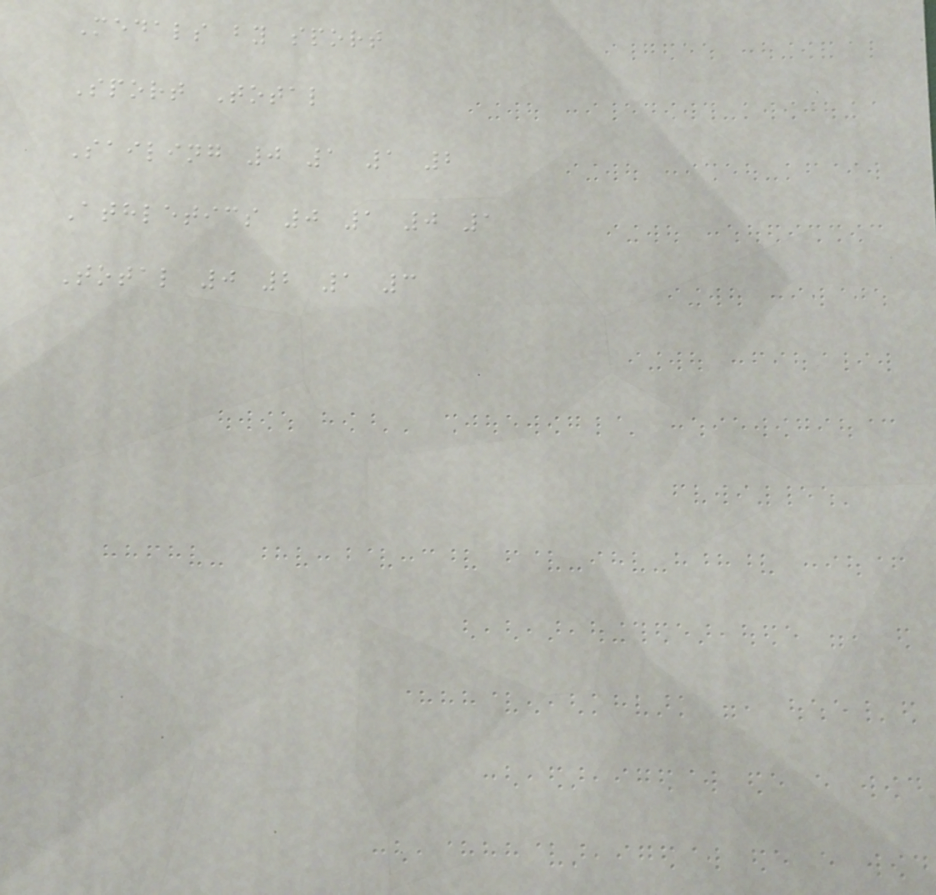Medals by sport
Sport Total
Sailing 0 1 1 2
Athletics 0 1 0 1
Total 0 2 1 3
